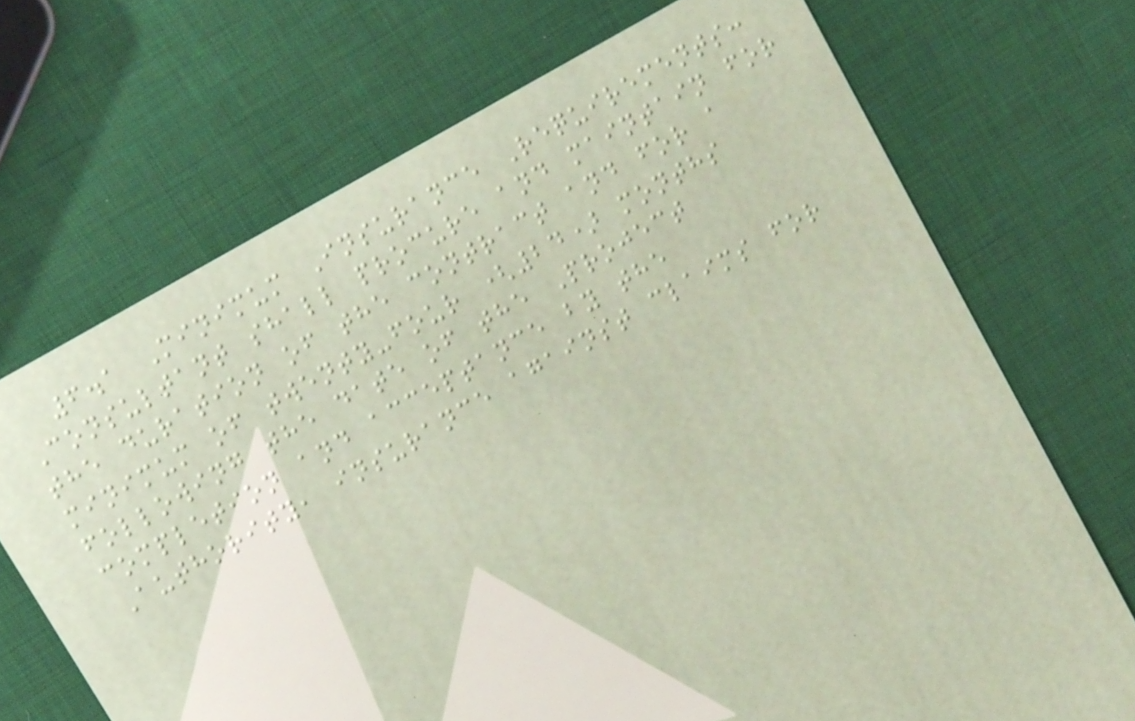6.1 Minimum Insurance Requirements:
Consultant shall procure and maintain for
the duration of the contract and for a
minimum of twenty-four (24) months
following the date of the Project
completion and acceptance by the
Authority, insurance against claims for
